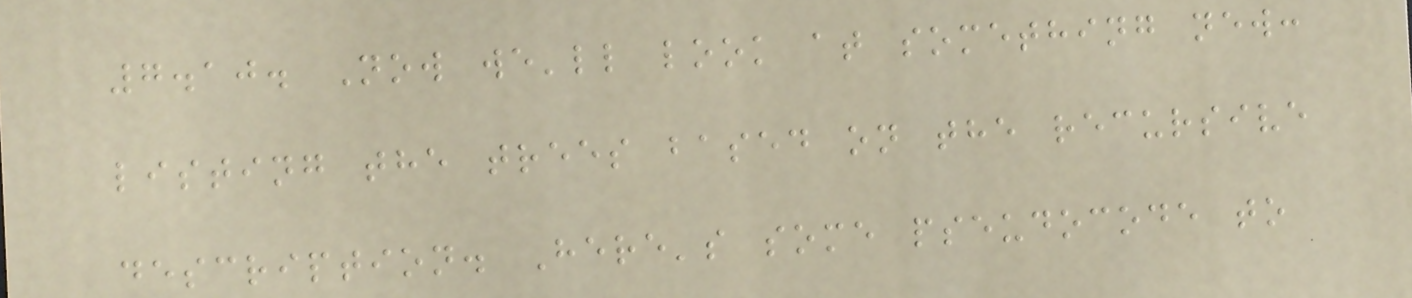7.10. Now we'll look at something new:
listing the trees based on the recursive
description. Here's some pseudocode to
